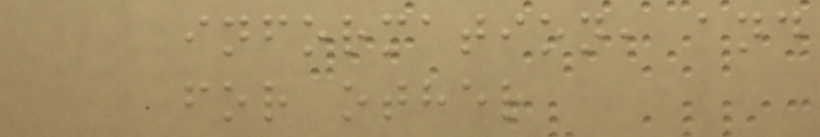information, and
for other
